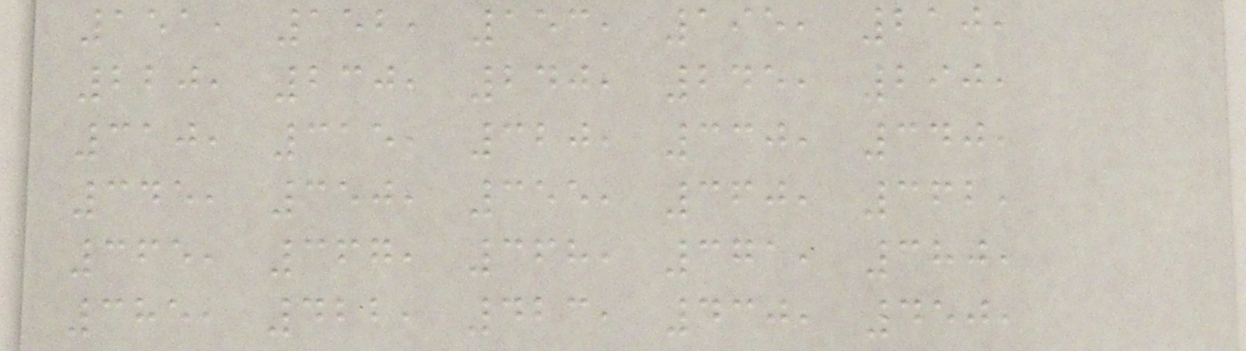151, 152, 153, 195, 210,
220, 230, 240, 245, 290,
310, 315, 320, 330, 340,
345, 350, 355, 360, 362,
365, 367, 368, 371, 380,
385, 422, 423, 430, 450,
